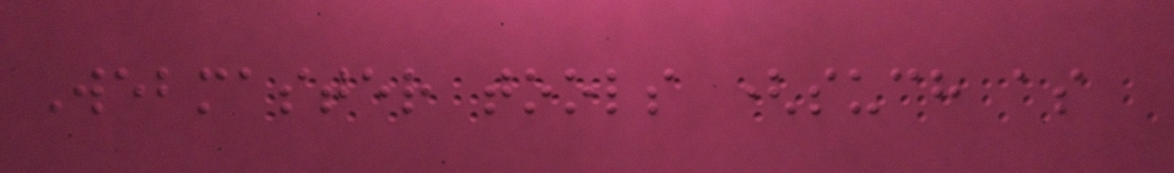Webmaster tools (such as
